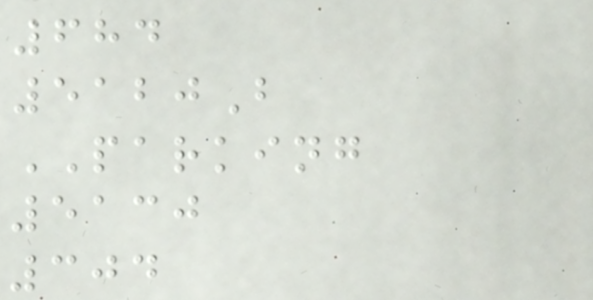684
5120B
PARKING
5130
304
